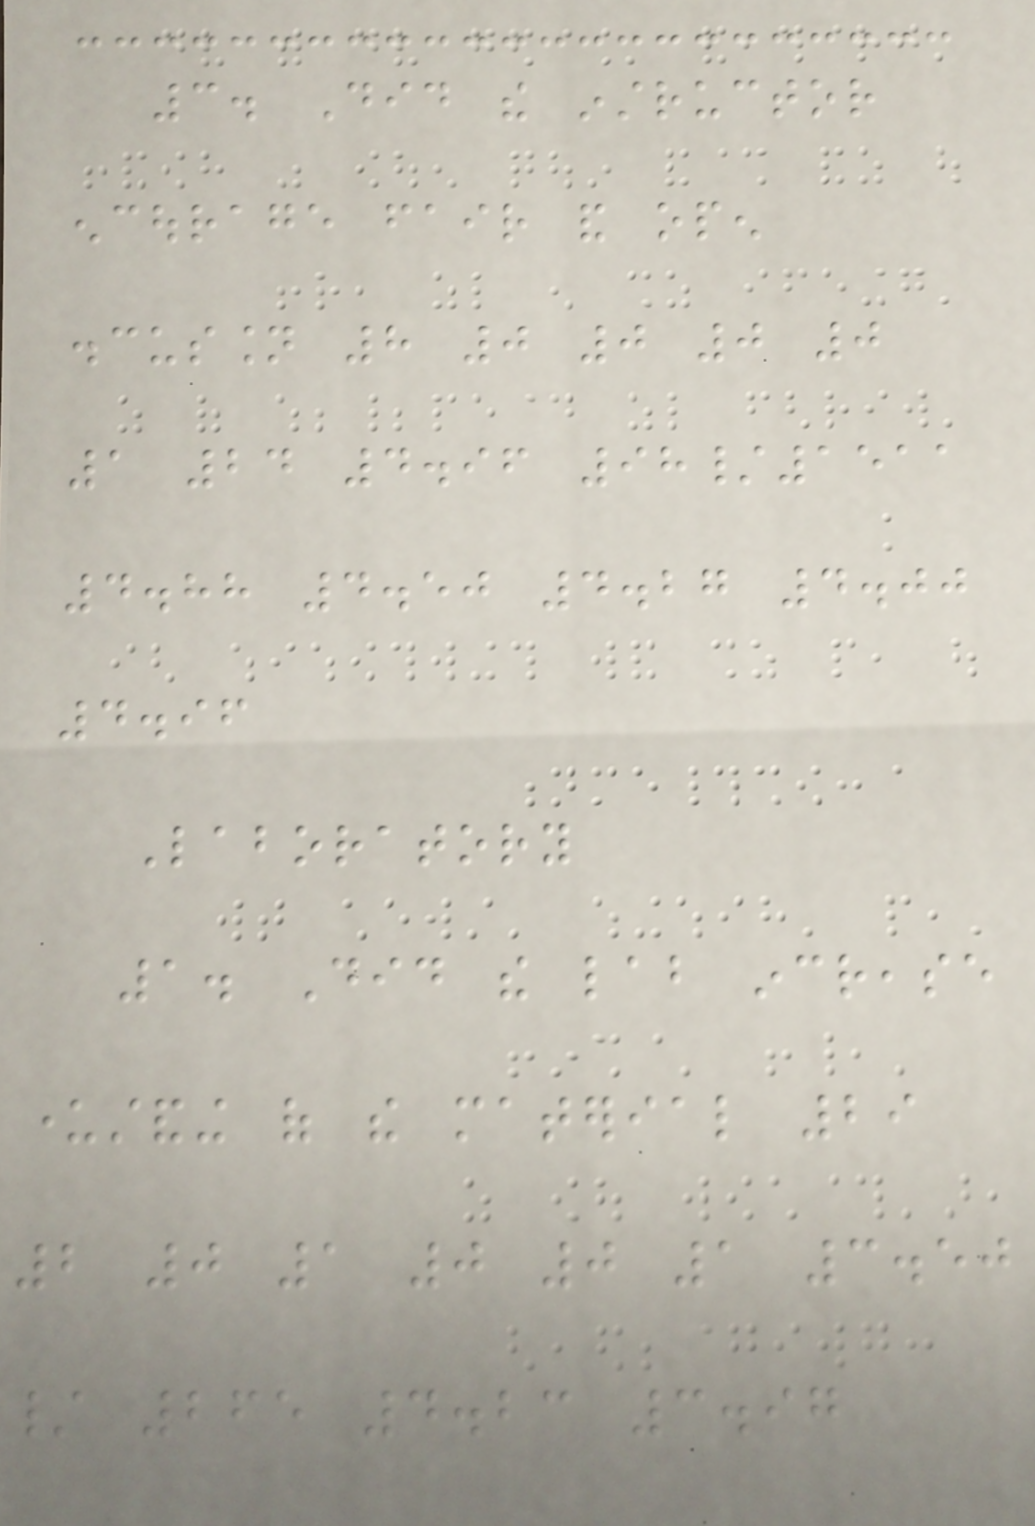3. Did the instructor
encourage fair and open
discussion 8 0 0 0 0
1 24 4.96 98/1511
4.88 4.50 4.27 4.00
4.96
Laboratory
1. Did the lab increase
understanding of the material 29
2 0 1 0 0 1 3.50
/ 265 4.23 3.97
